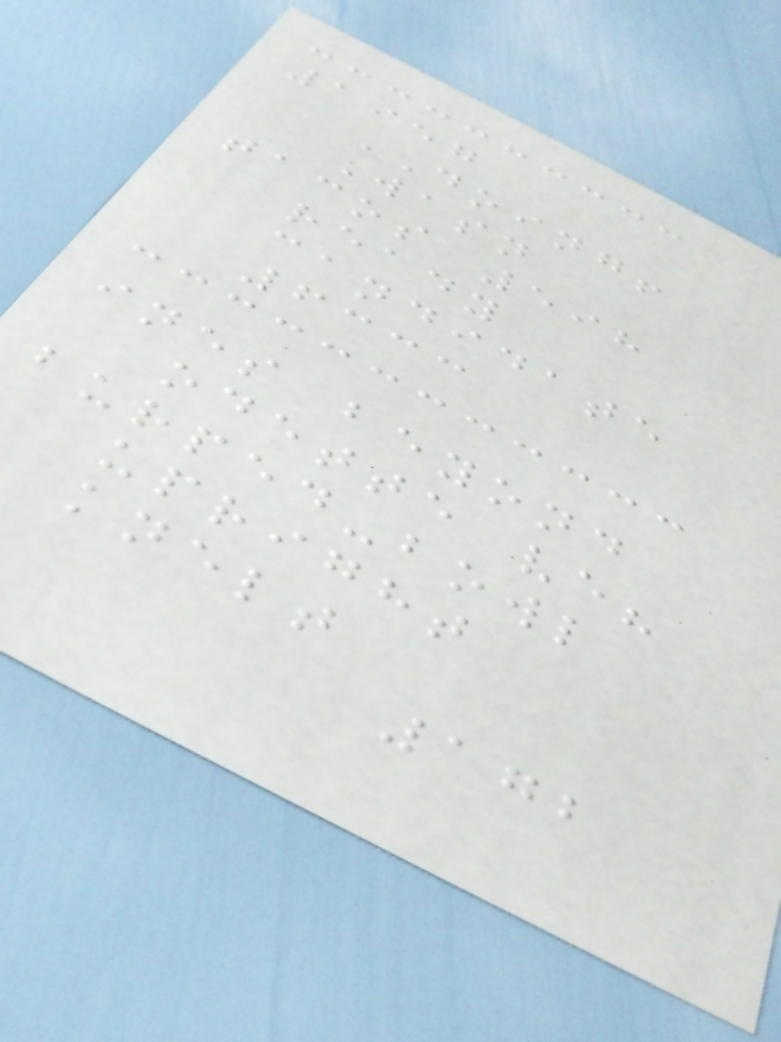1957
DOING!
Wasn
tacos 598
ready
candidate
6333
ines beyond
odette ve?
burped-bowl
upright
knelt
172
